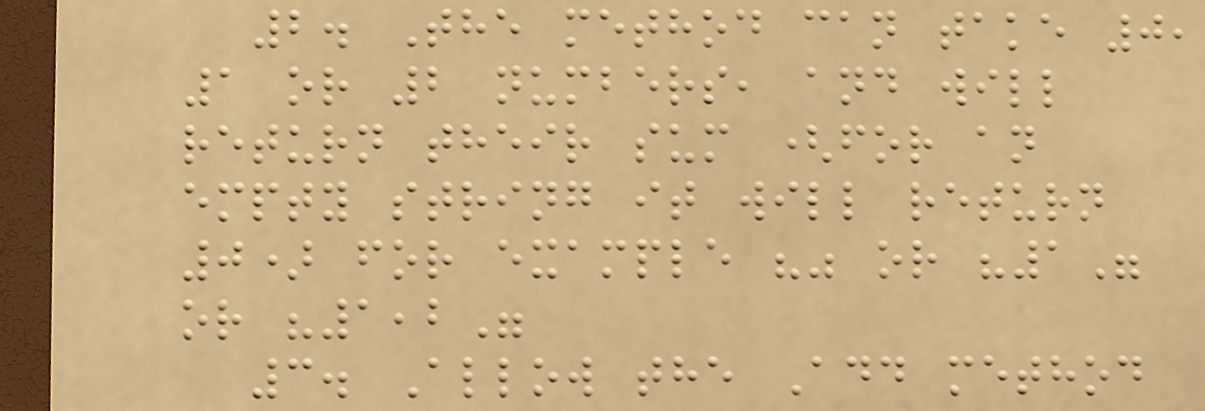2. The method can take 0,
1 or 2 numbers, and will
return their sum (for an
empty string it will return
0) for example "" or "1"
or "1,2"
3. Allow the Add method
